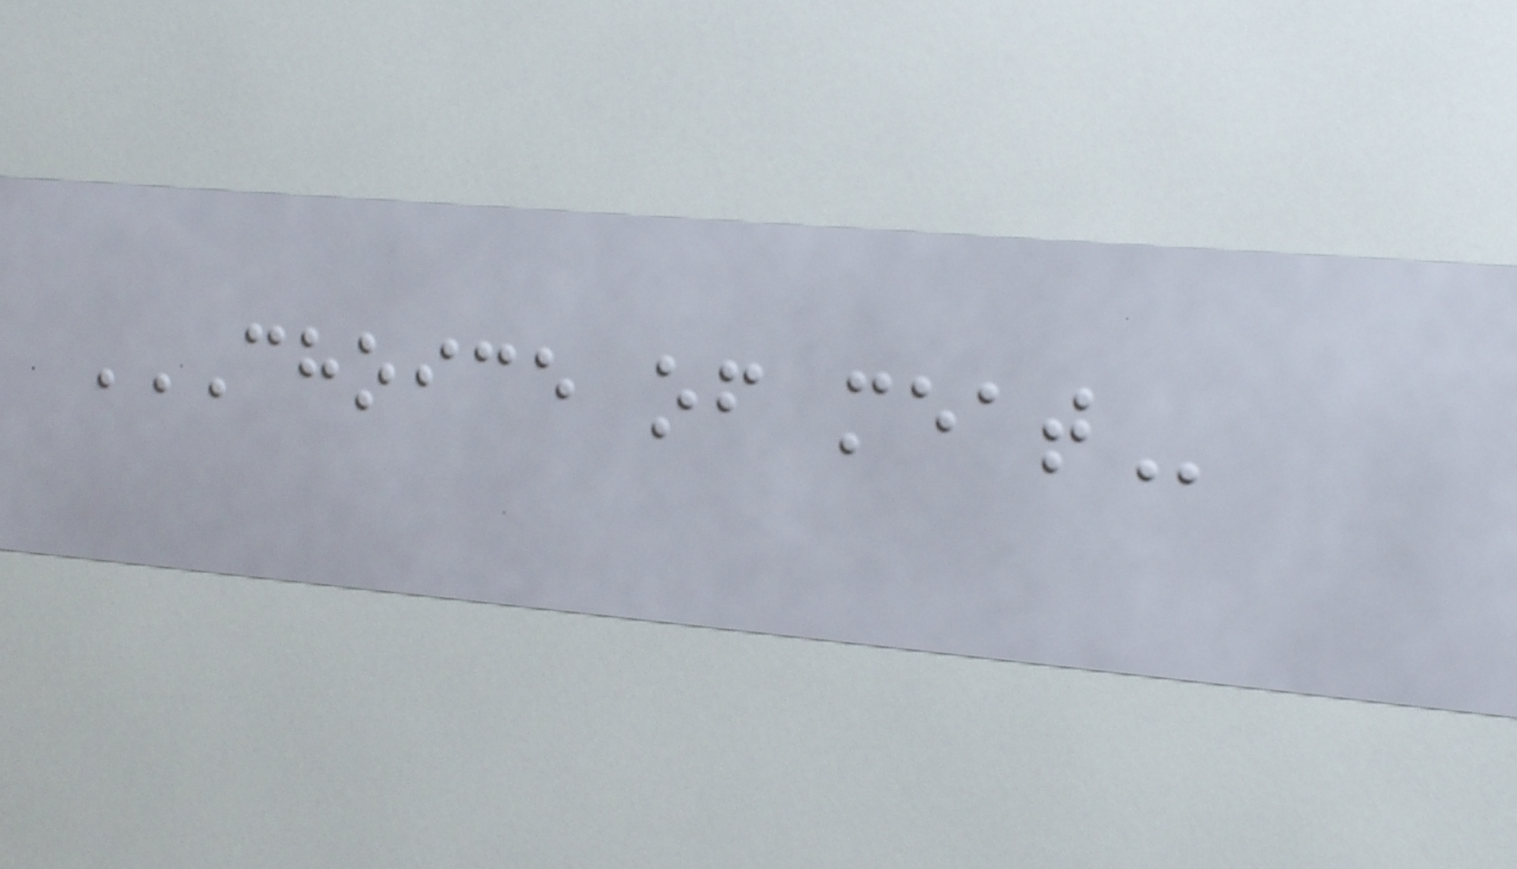CHOICE OF MEAT
